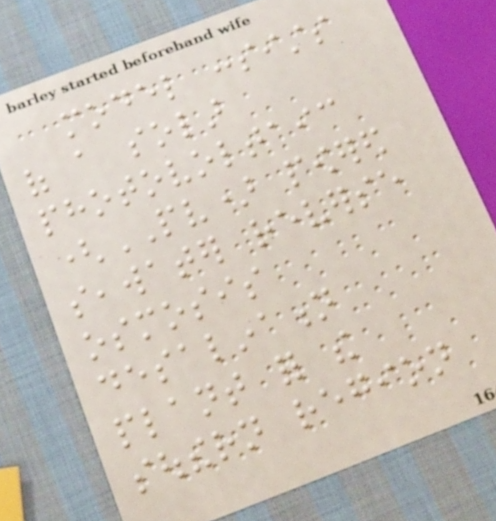model consists
of a solar
photovoltaic
(PV) powered
seawater reverse
osmosis
desalination
plant for the
southern region
